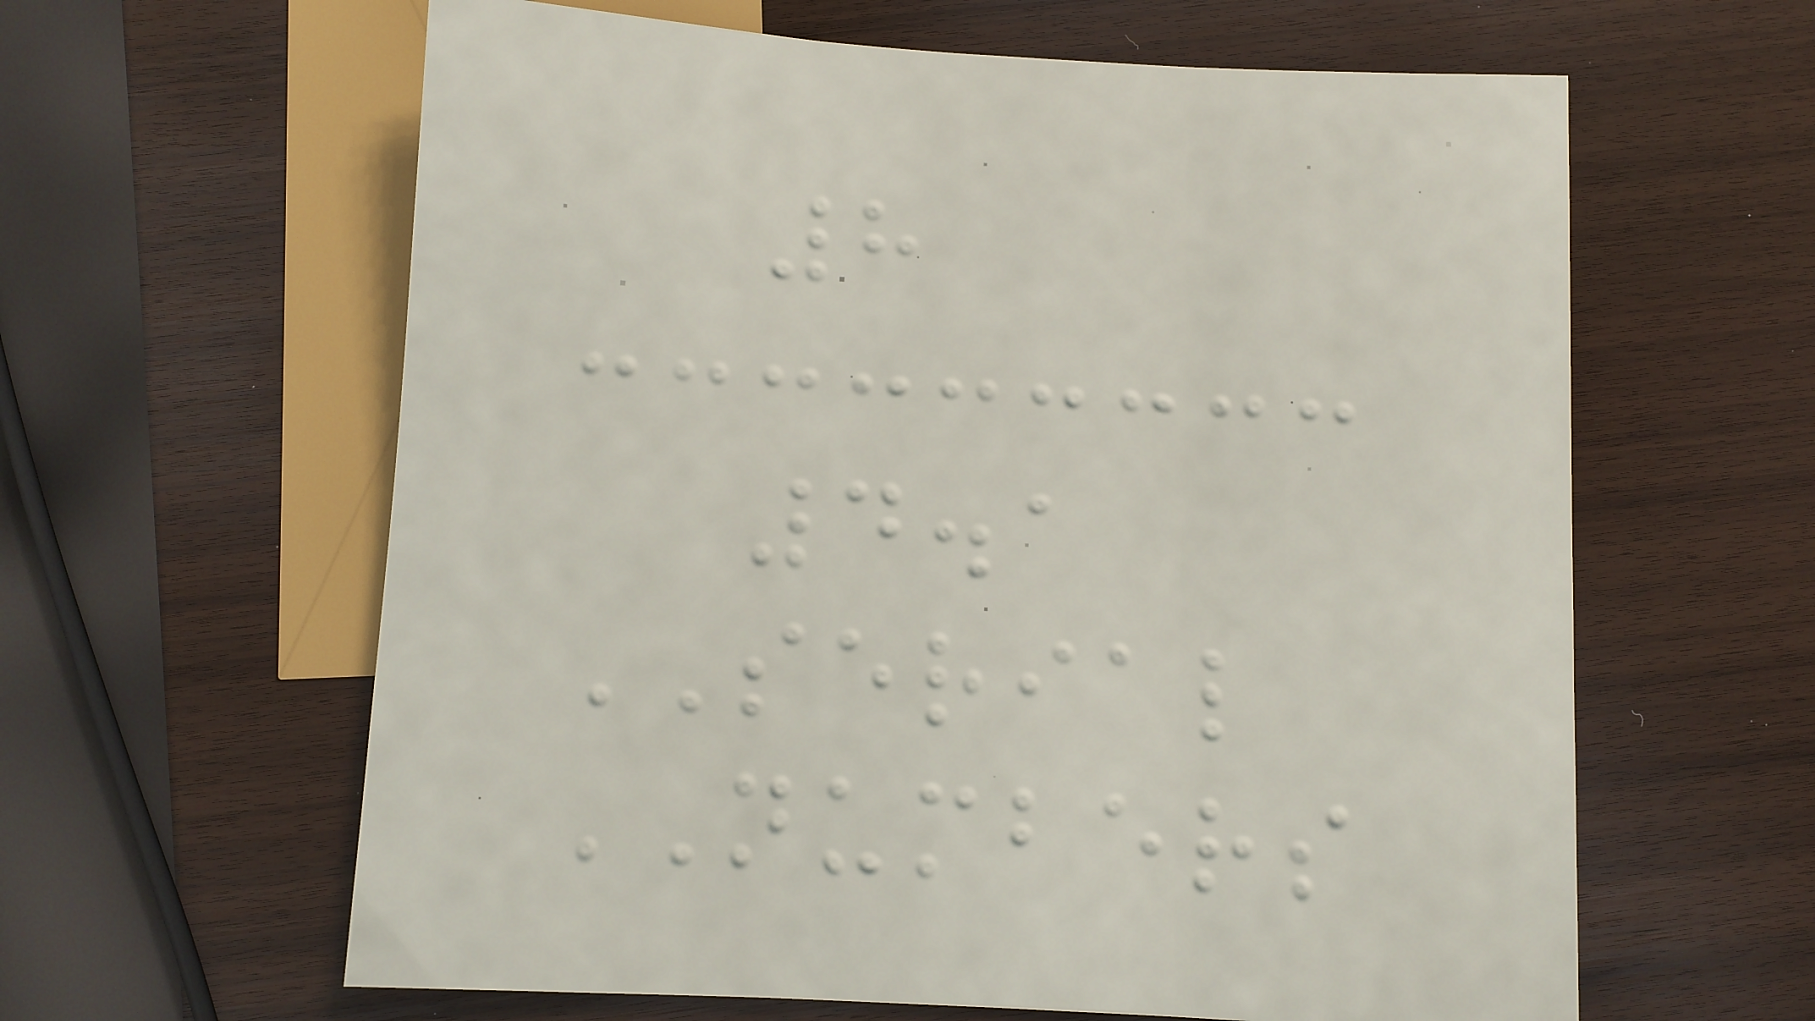8
4.1
SERIAL
NUMBERS
